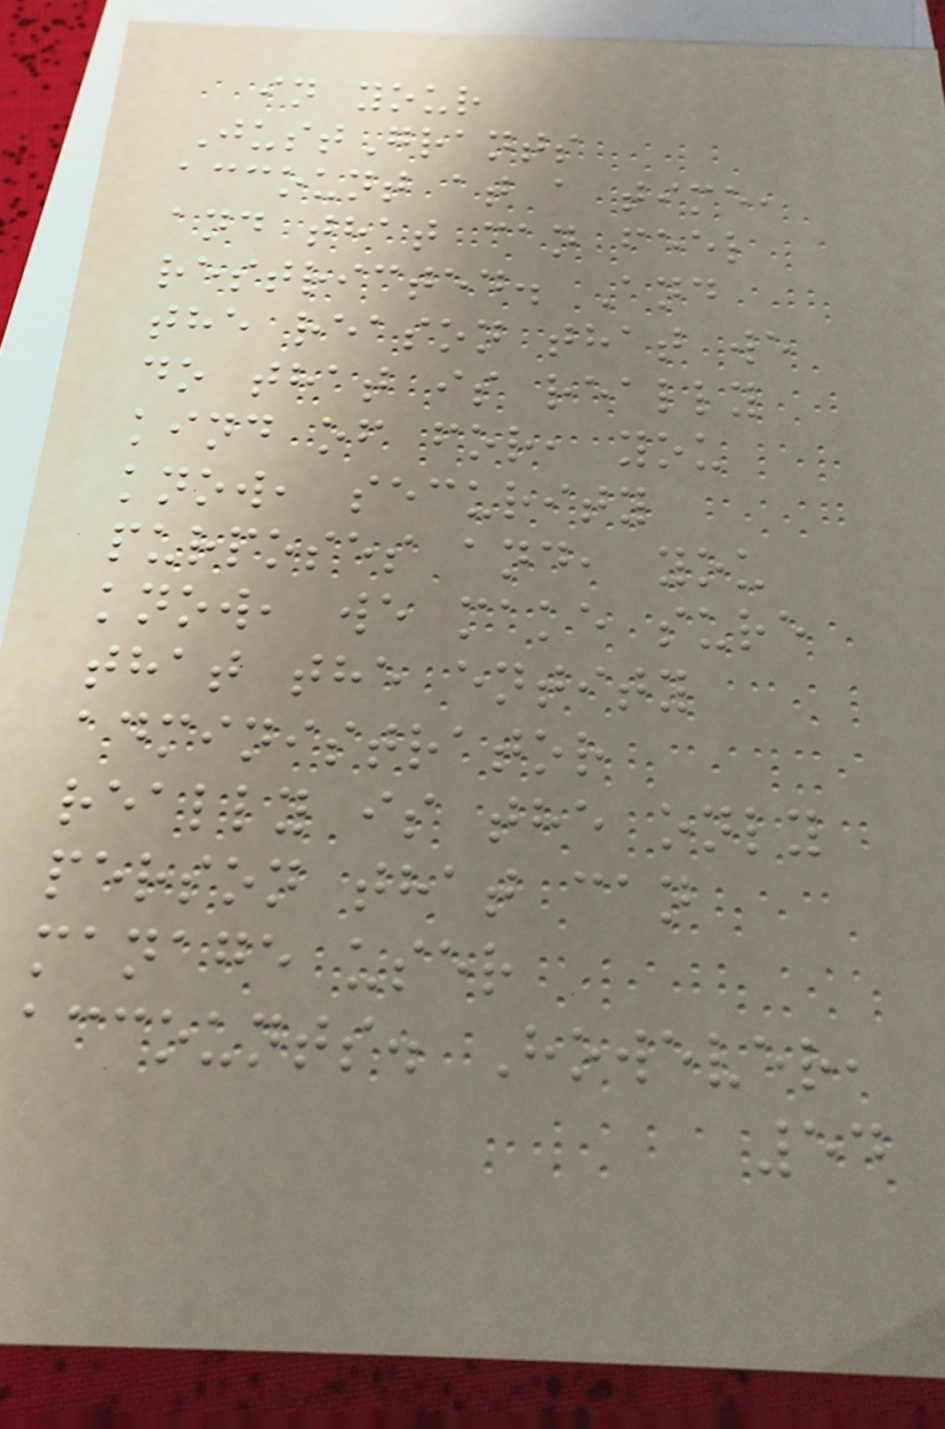in your
JustGrants
account at a time,
and that can feel
restricted. And
the reason that we
do that is really
kind of for, you
know, security
purposes and, you
know, we make sure
that the entity
administrator
really is the only
person that can
manage user
accounts. However,
54
